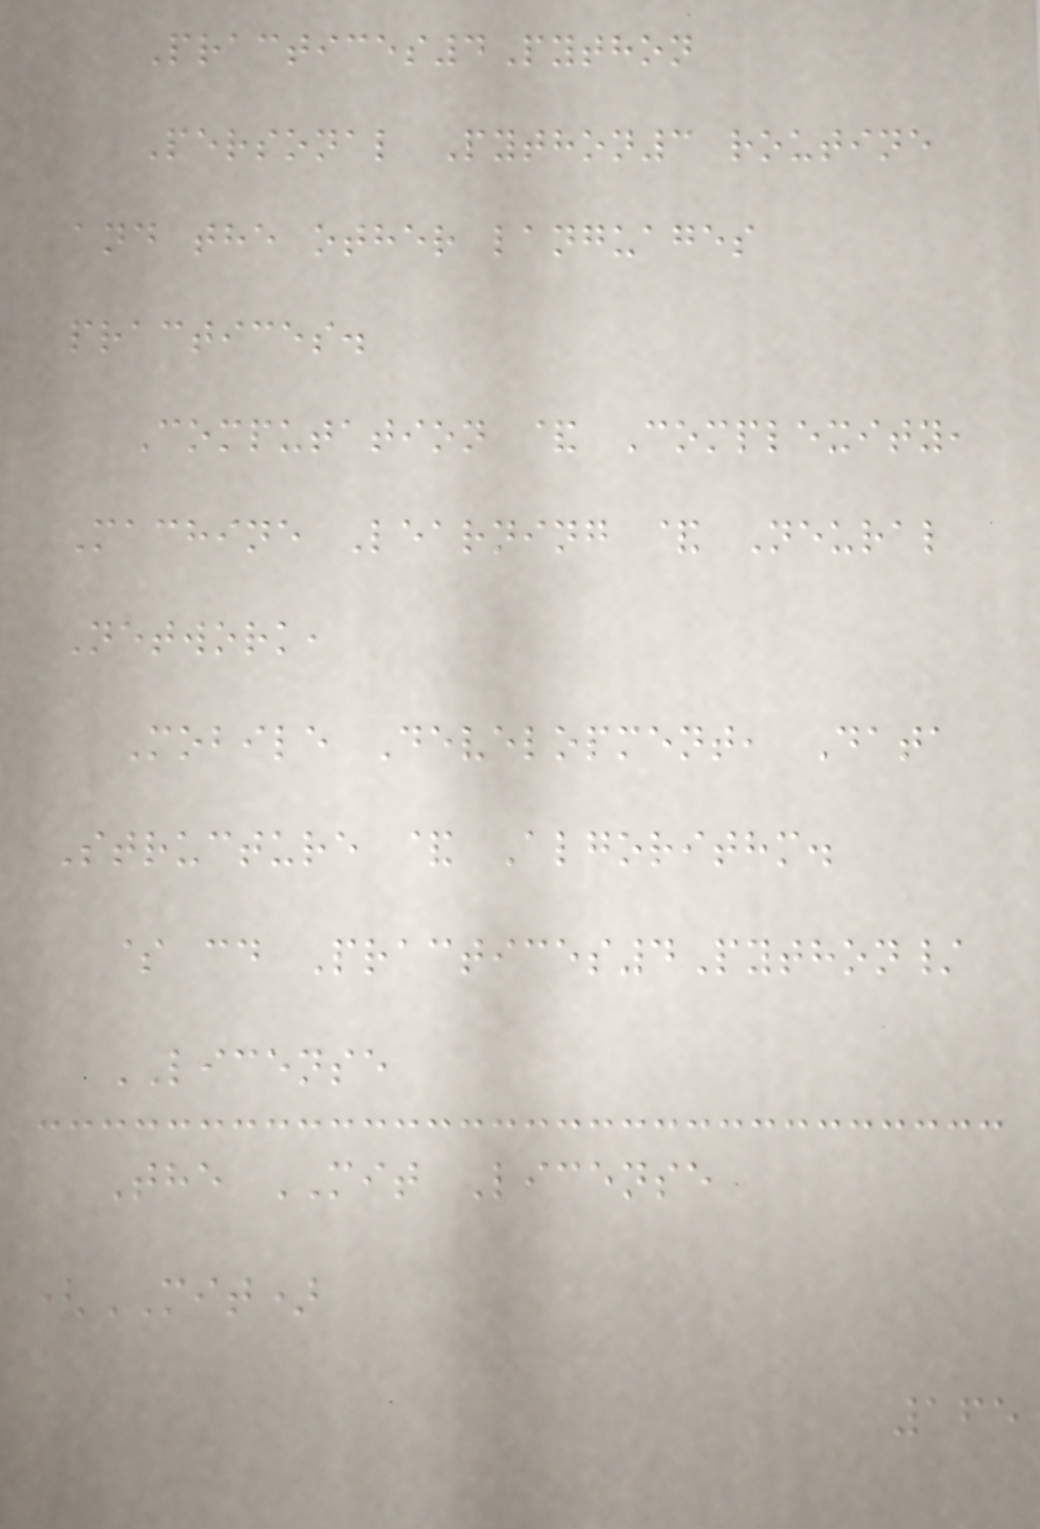Practices4Python
Personal Python3 routine
and the other languages
practices.
Computation & Complexity,
Machine Learning & Neural
Network,
Mobile Development, Data
Structure & Algorithm.
$ cd Practices4Python/
LICENSE
The MIT License
(MIT)
165
